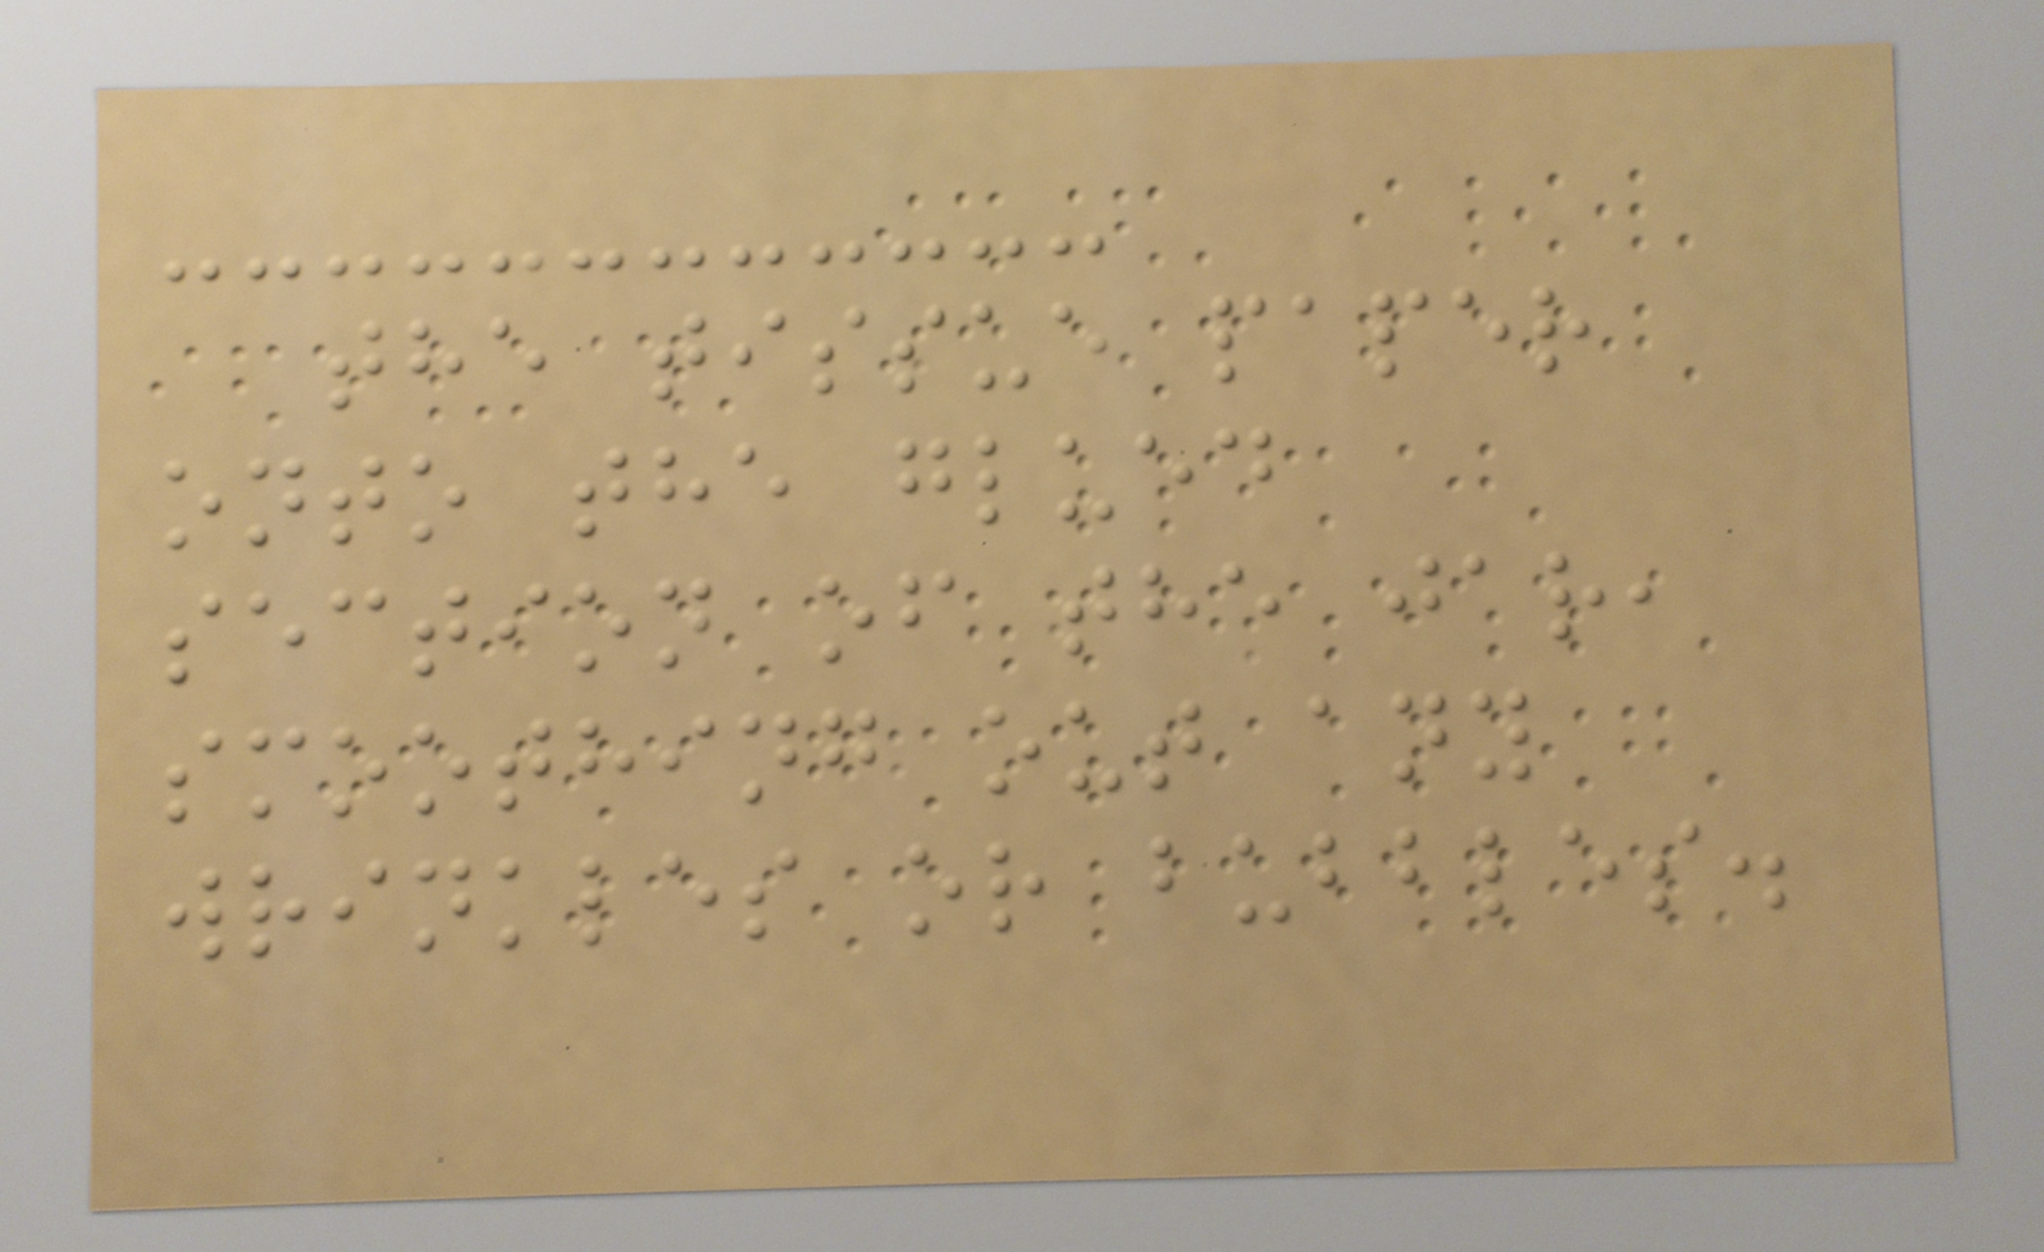the tissue paper
onto the glued
section of the jar,
smoothing out any
wrinkles or bubbles.
